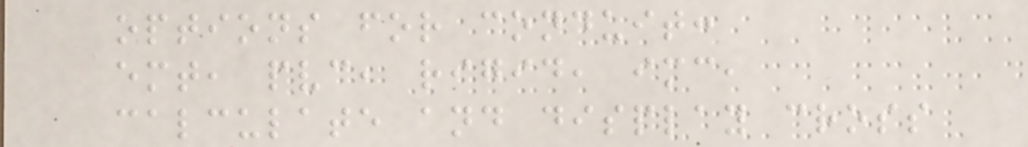options for conduit:
emt, pvc, rigid, imc,
calculate and display cross
